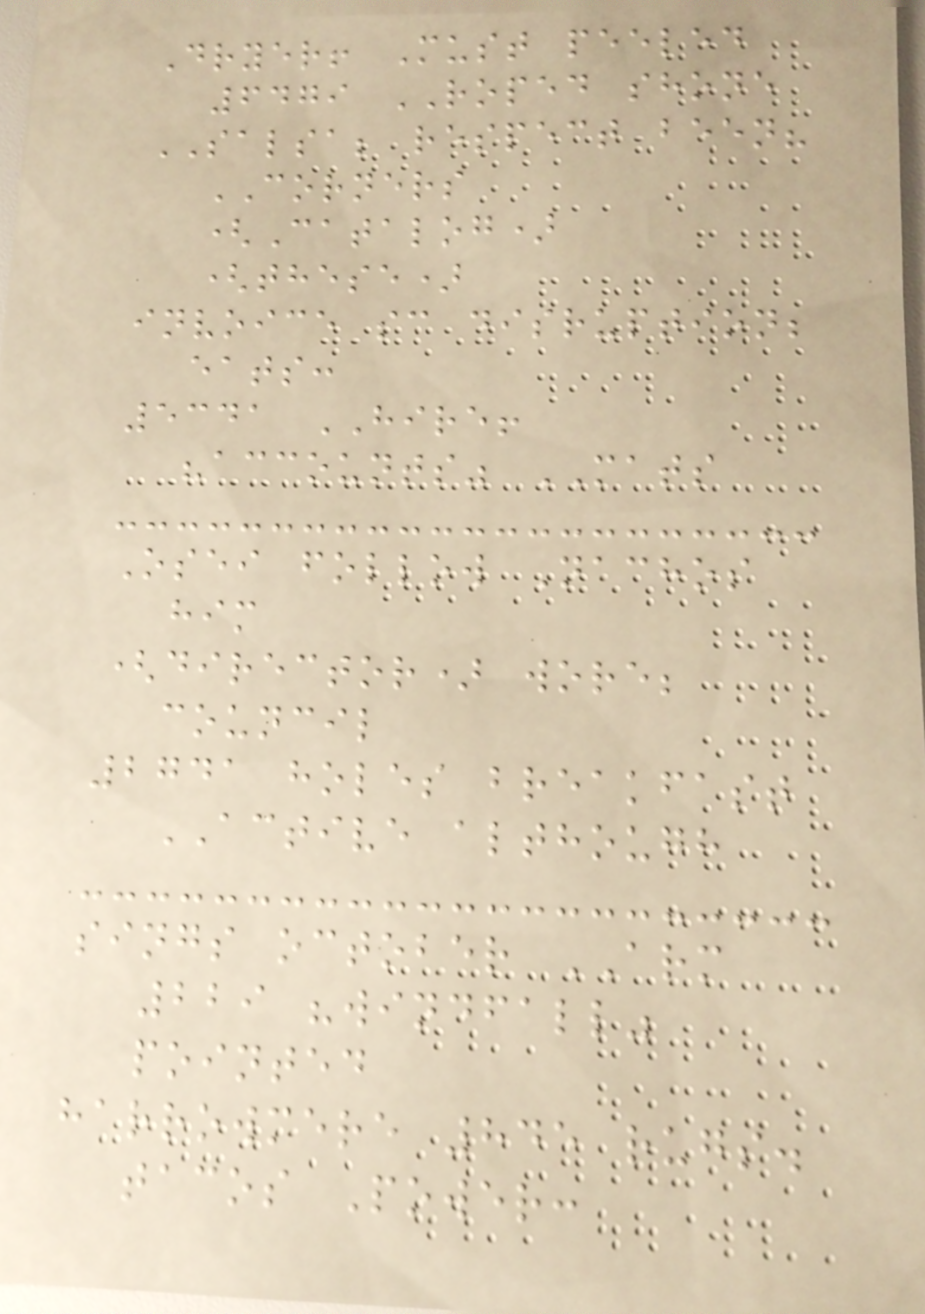Dryer! Must peeled
6479 ROPED shone
SALSA; respect been?
CORNERS
(Catalog)
(these)
invoice sc disruption;
eats:
5341 HIRE!
"accounts" MATS
Osei follow Nachos
him
(director) wore;
council
2741 holes breakfast
ACTIVE although
sings october ARM
229 "windfall"
pointed
harrowmere 845 rugs.
tacos Power:
